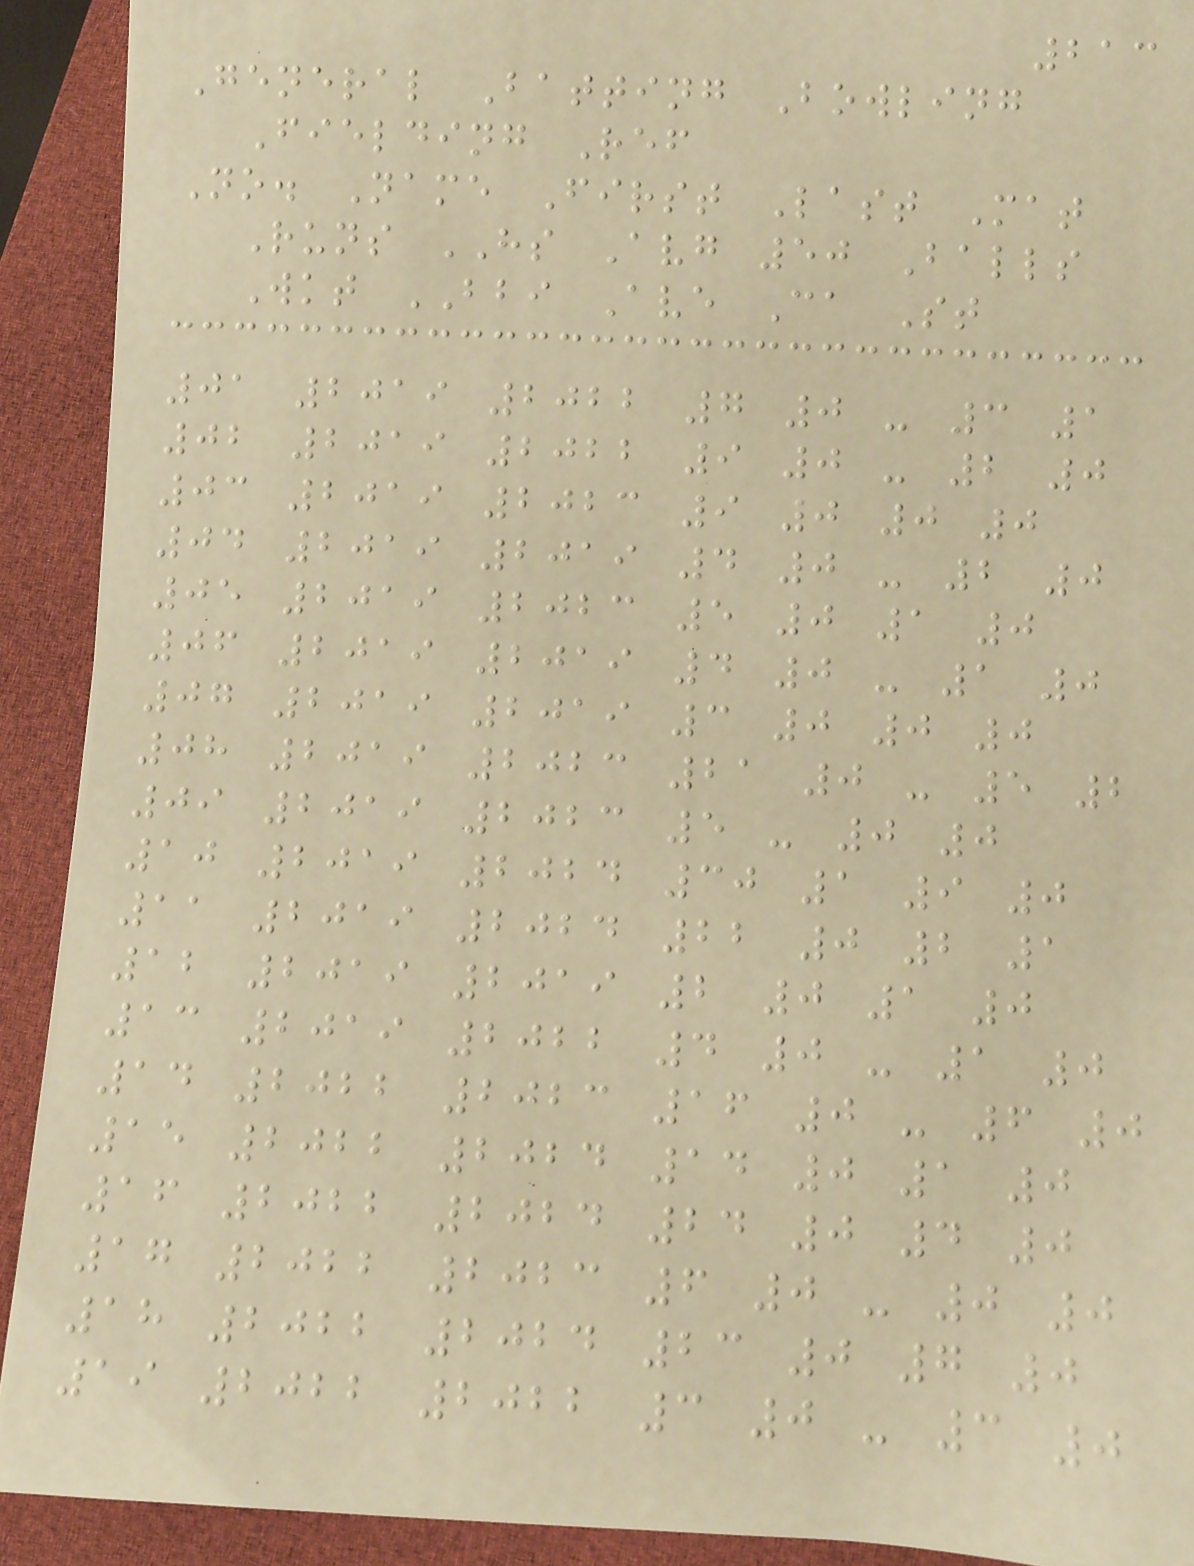213
General Batting Bowling
Fielding Ref
No. Name First Last Mat
Runs HS Avg 50 Balls
Wkt BBI Ave Ca St
01 2019 2022 7 0 - 3 1
02 2019 2022 9 0 - 2 0
03 2019 2023 9 0 0 0
04 2019 2019 4 0 - 2 0
05 2019 2023 5 0 1 0
06 2019 2019 4 0 - 1 0
07 2019 2019 3 0 0 0
08 2019 2023 21 0 - 5 2
09 2019 2023 5 - 0 0
10 2019 2024 30 1 9 0
11 2019 2024 22 0 2 1
12 2019 2019 2 0 1 0
13 2019 2022 4 0 - 1 0
14 2022 2023 16 0 - 6 0
15 2022 2024 14 0 1 0
16 2022 2024 24 0 4 0
17 2022 2023 6 0 - 0 0
18 2022 2024 23 0 7 0
19 2022 2022 3 0 - 3 0
